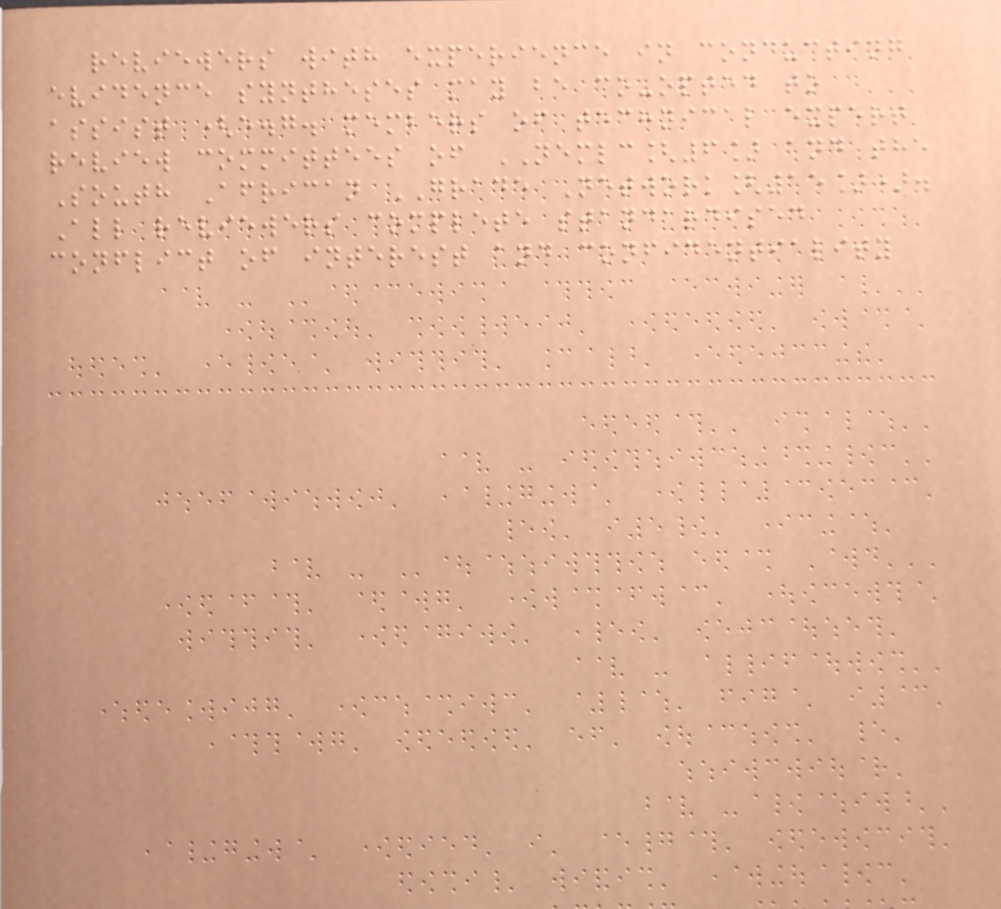reviewers with experience in conducting
evidence syntheses may be co-opted to
assist (e.g. members of technical expert
review committees of NEMLC[6] and the
South African GRADE Network[15]).
All reviewers complete standardised
conflict of interest and confidentiality
